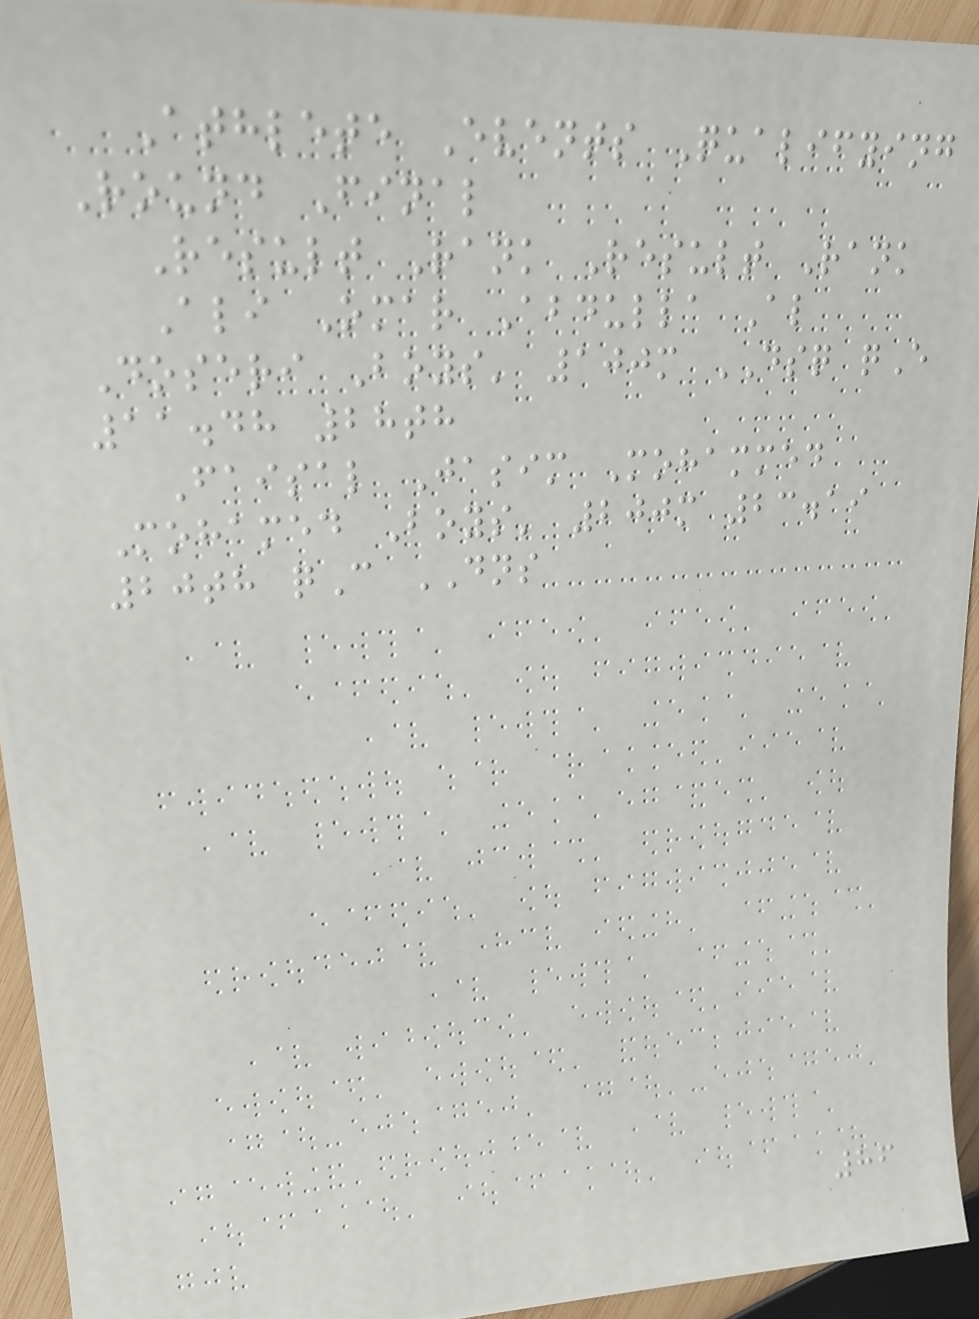Athlete Events Qualifying
Round Final
Result Rank Result Rank
Ali Omar Abdulla Al
Doseri Boys' 100m DSQ qE
11.48 28th
Faisal Jasim Mohammed
Mohamed Boys' 200m 23.19
20th qC DNS
86
